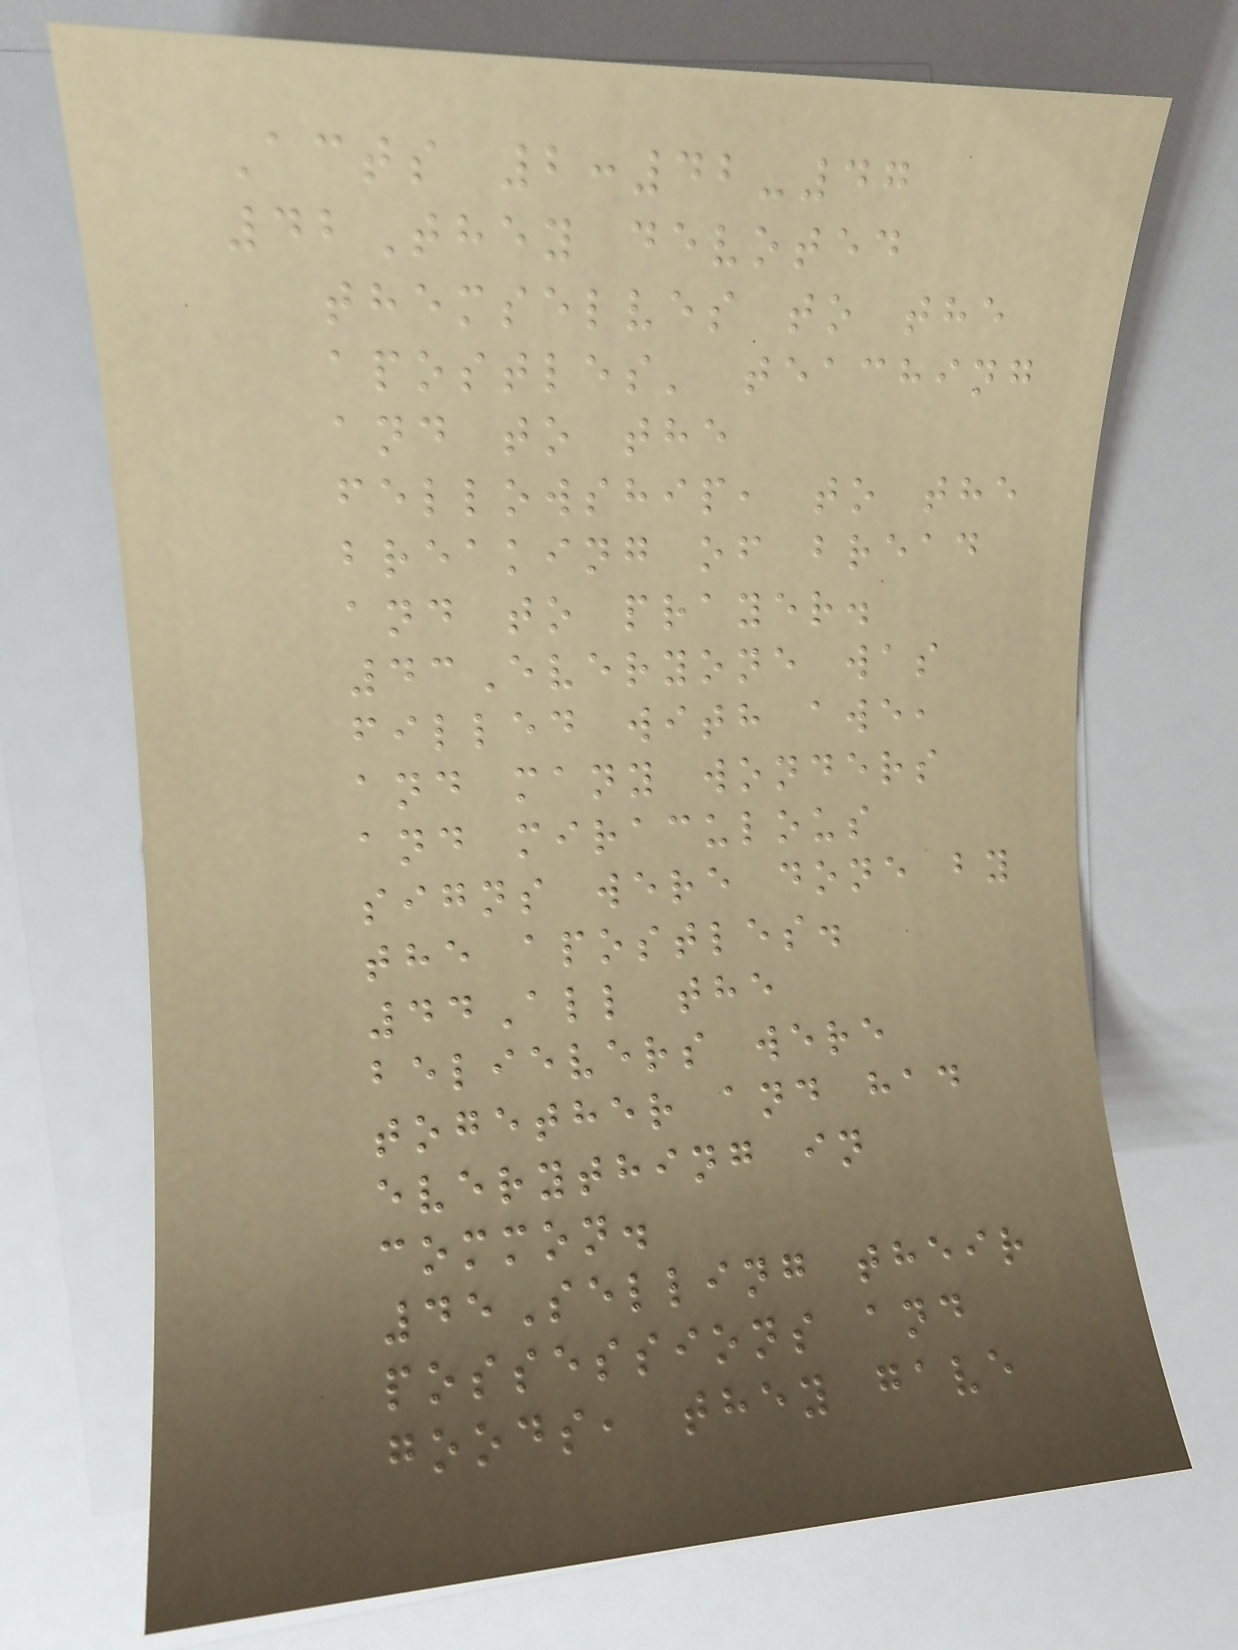Acts 2:42-47
42They devoted
themselves to the
apostles' teaching
and to the
fellowship, to the
breaking of bread
and to prayer.
43Everyone was
filled with awe,
and many wonders
and miraculous
signs were done by
the apostles.
44All the
believers were
together and had
everything in
common.
45Selling their
possessions and
goods, they gave
